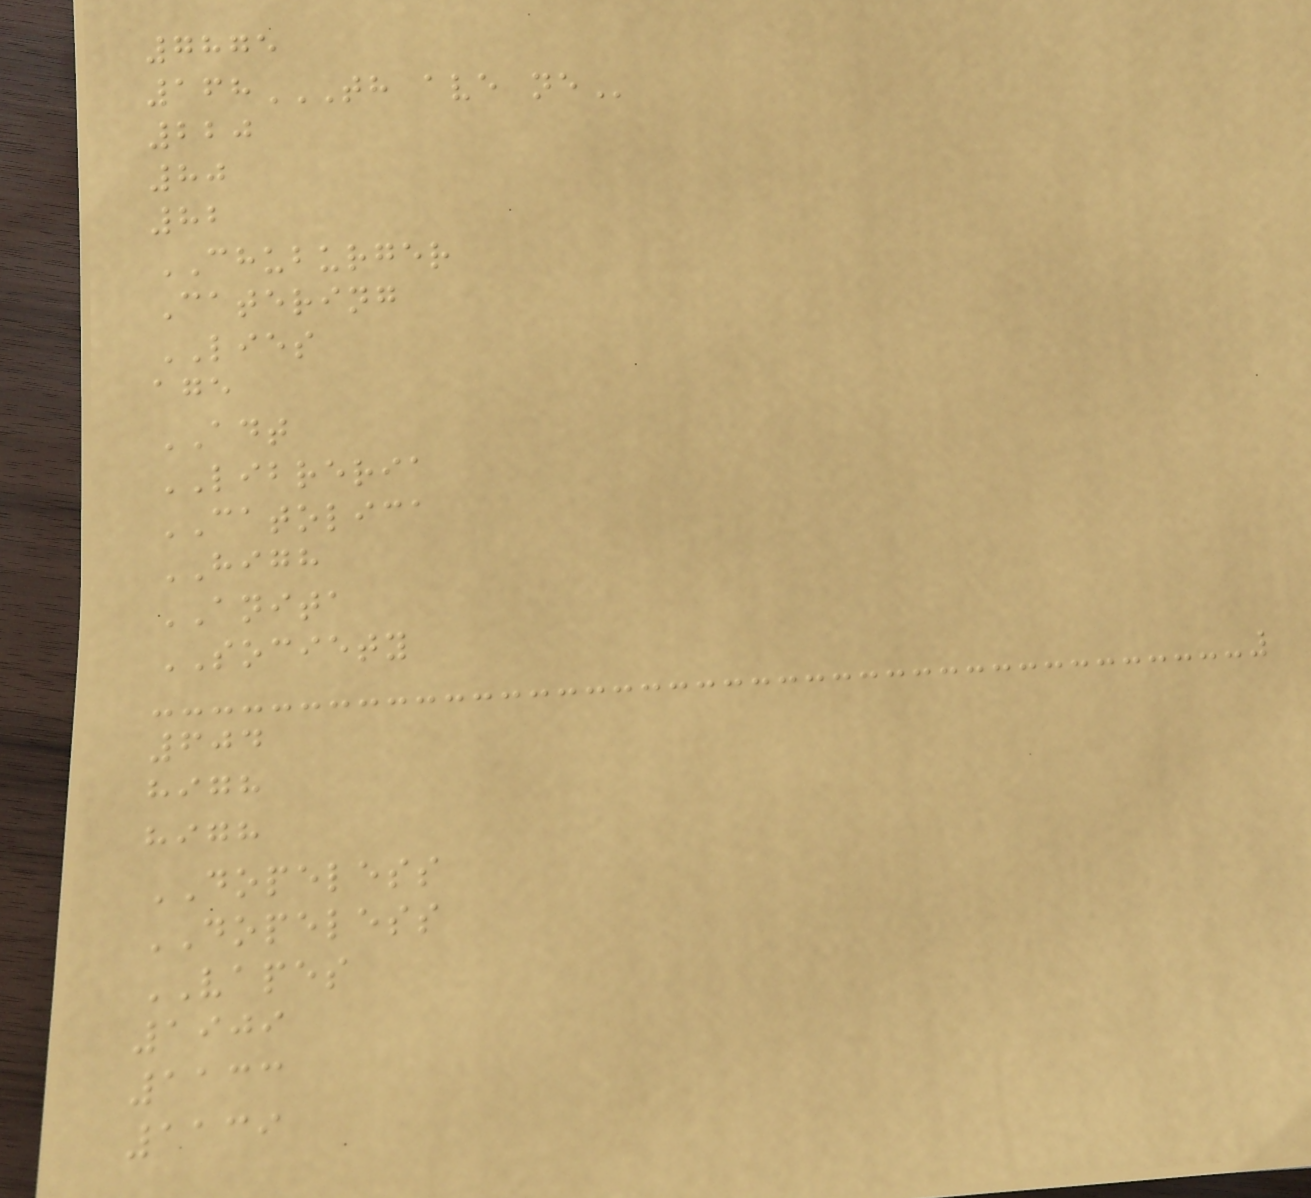7875
168TH AVE NE
220
80
82
CHUBURGER
Catering
LIES
age
ADT
LIBRERIA
CATOLICA
HIGH
ANITA
SOCIETY
604
high
high
DOPELESS
DOPELESS
VAPES
1909
1133
1139
